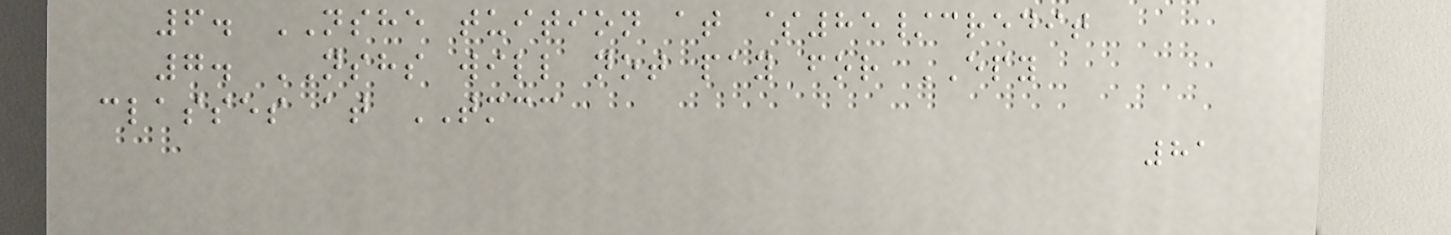6. NSHE tuition at $85/credit
7. NSHS will not pay for EPY
classes at TMCC
81
